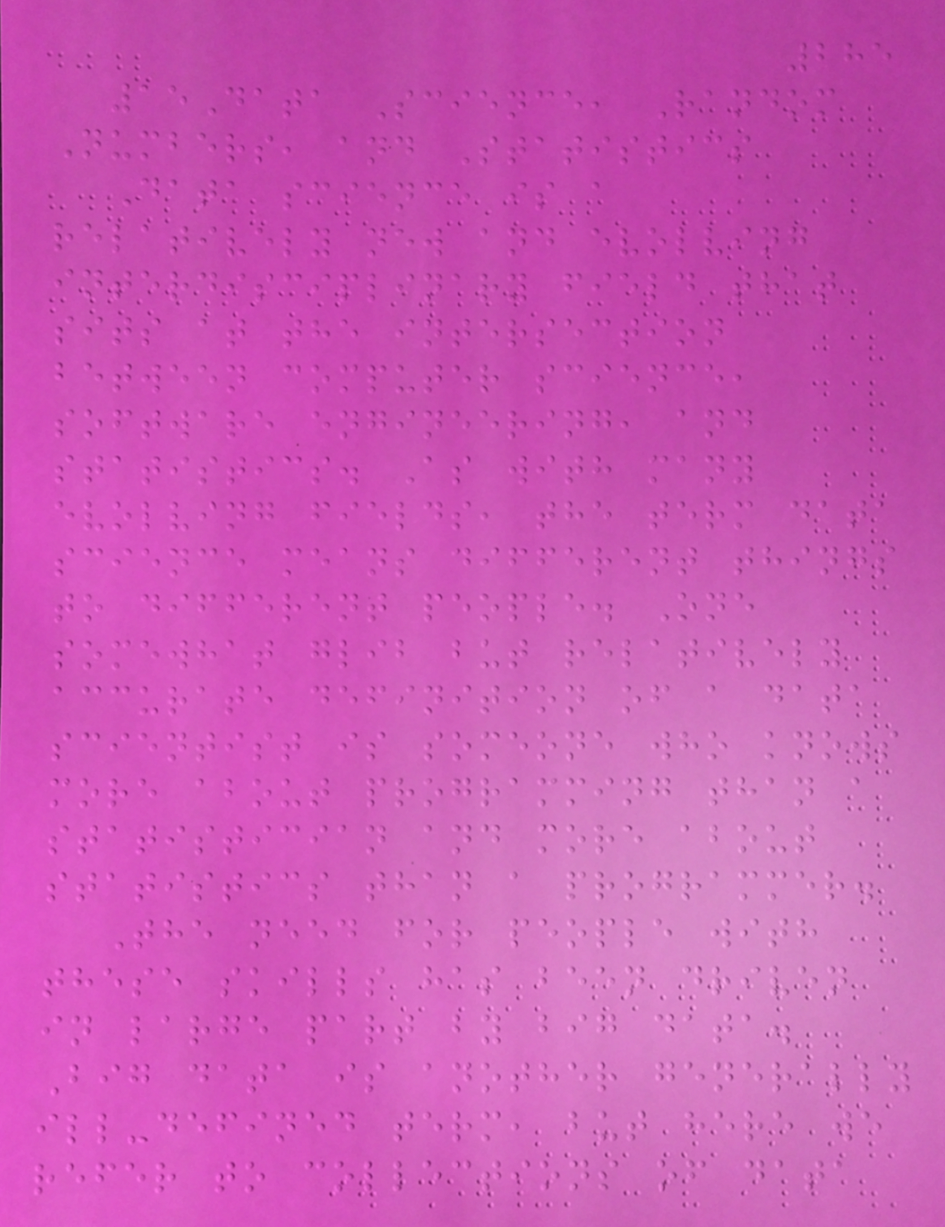285
15Data Science, Random
Numbers, and Statistics
Data science is a
relatively new and evolving
interdisciplinary field that
sits at the intersection
between computer science,
software engineering, and
statistics. As with many
evolving fields, the term data
science means different things
to different people. One
somewhat glib but relatively
accurate definition of a data
scientist is someone who knows
more about programming than a
statistician and more about
statistics than a programmer.
The need for people with
these skills has been driven
in large part by big data.
Big data is another generally
ill-defined term, but here we
refer to collections of data
